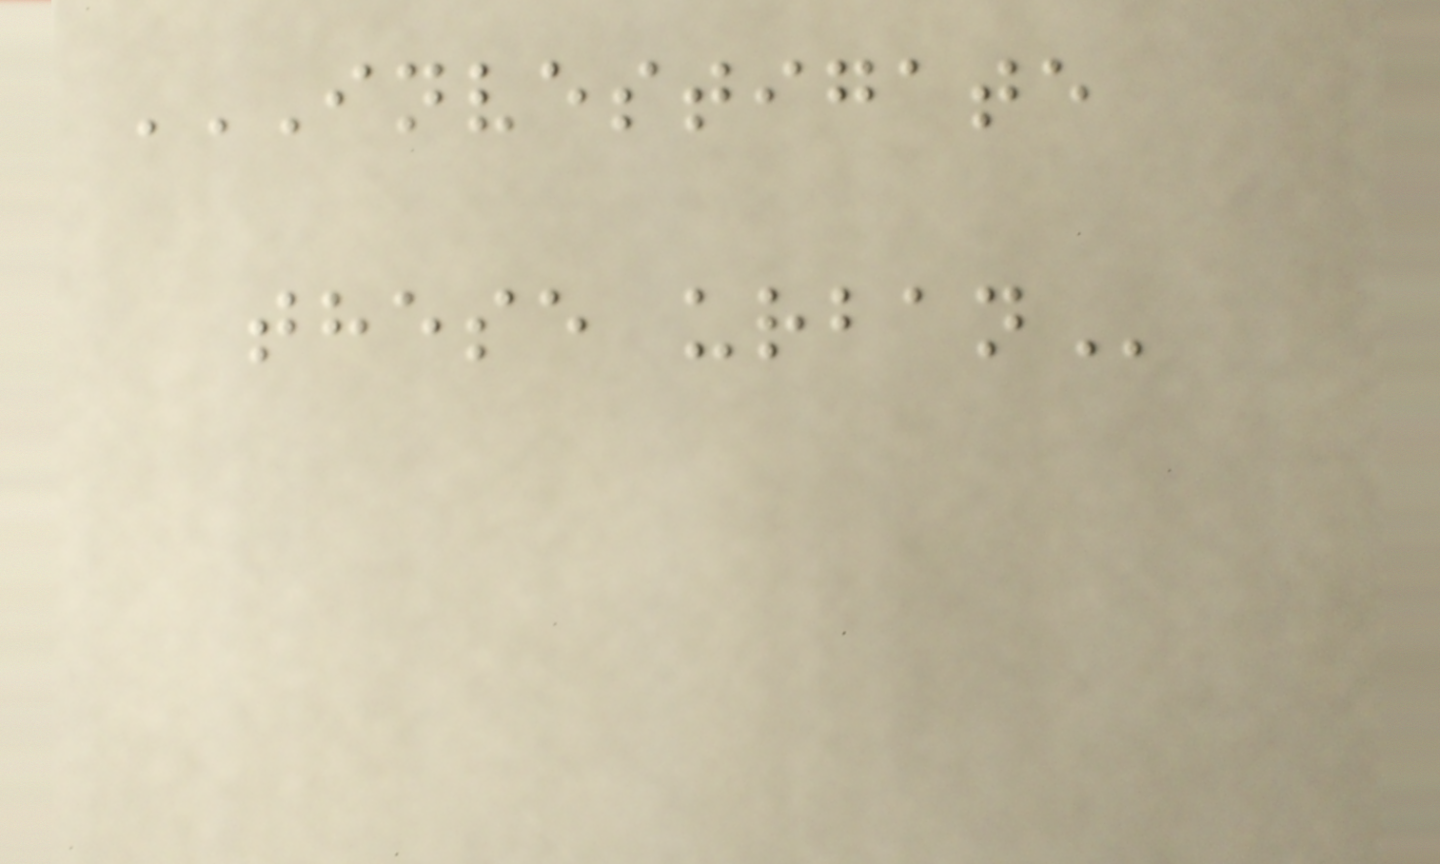INVESTIGATE
THESE URBAN
